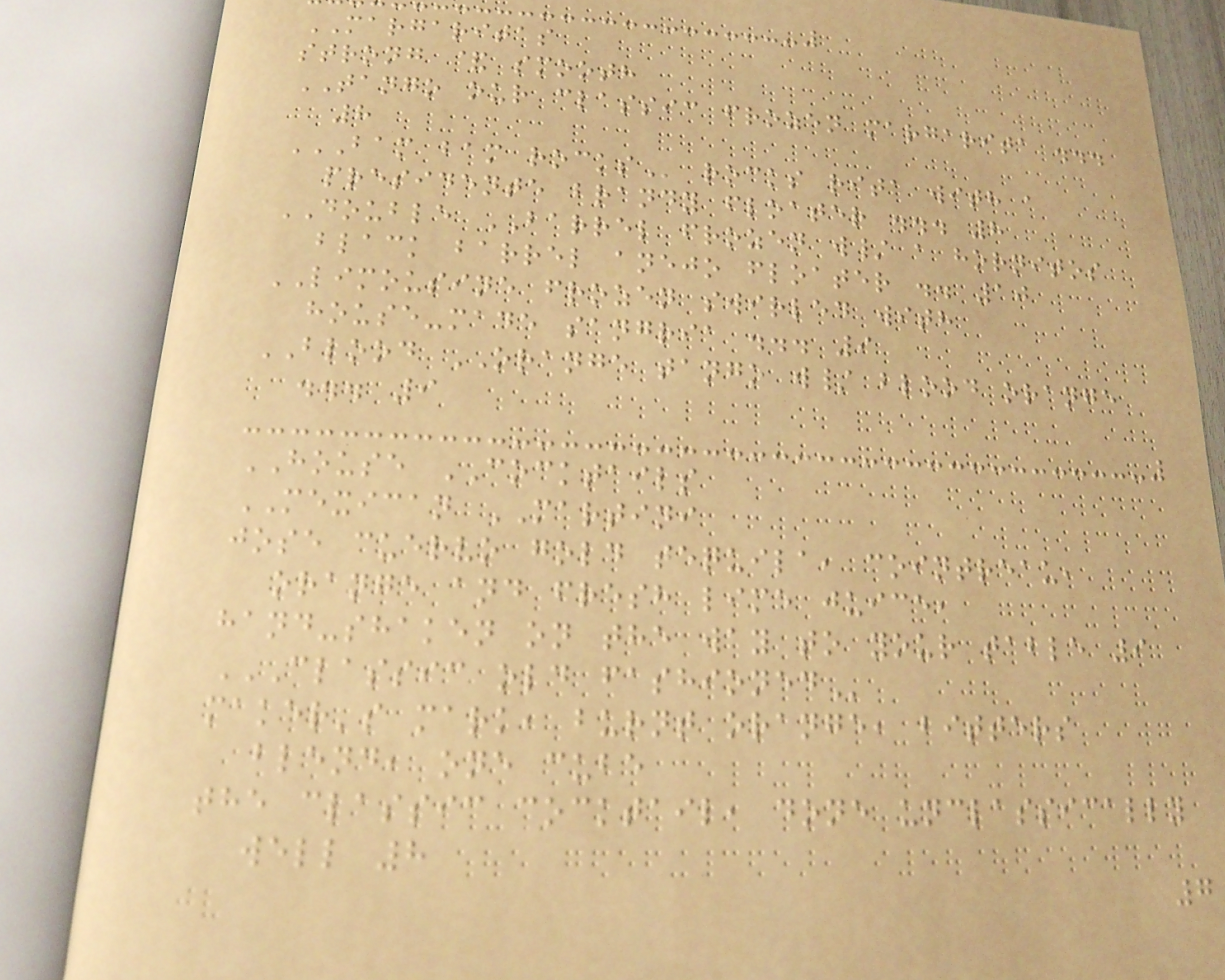MARGARITAS
strong & smooth
TANGO our classic frozen margarita ...
8
BAM BAM ROCKS rocks rita with a
presidente brandy floater ... 8
DOUBLE BARREL frozen w/ a hornitos
black barrel anejo floater .. 10
LIMOUSINE frozen swirled with
house-made sangria ... 9
BLOOD ORANGE tango w/ blood orange
... 9
HOUSE COCKTAILS
MEXICAN MARTINI
jose cuervo gold tequila, cointreau,
orange and fresh lime juice,
hand-shaken on the way to your table 9
CLASSIC OLD FASHIONED
maker's mark, burnt orange, bitters
blend, one cube
the classic cocktail, done unclassically
well 8
7
